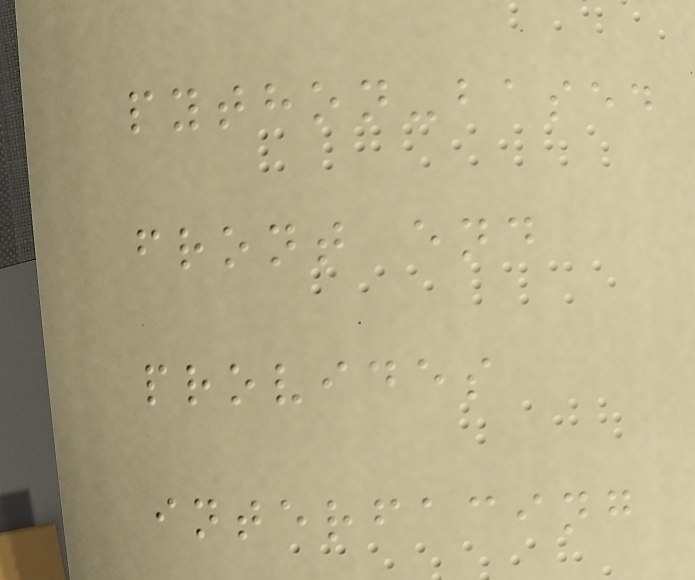python-based
front end
provides
interfacing
